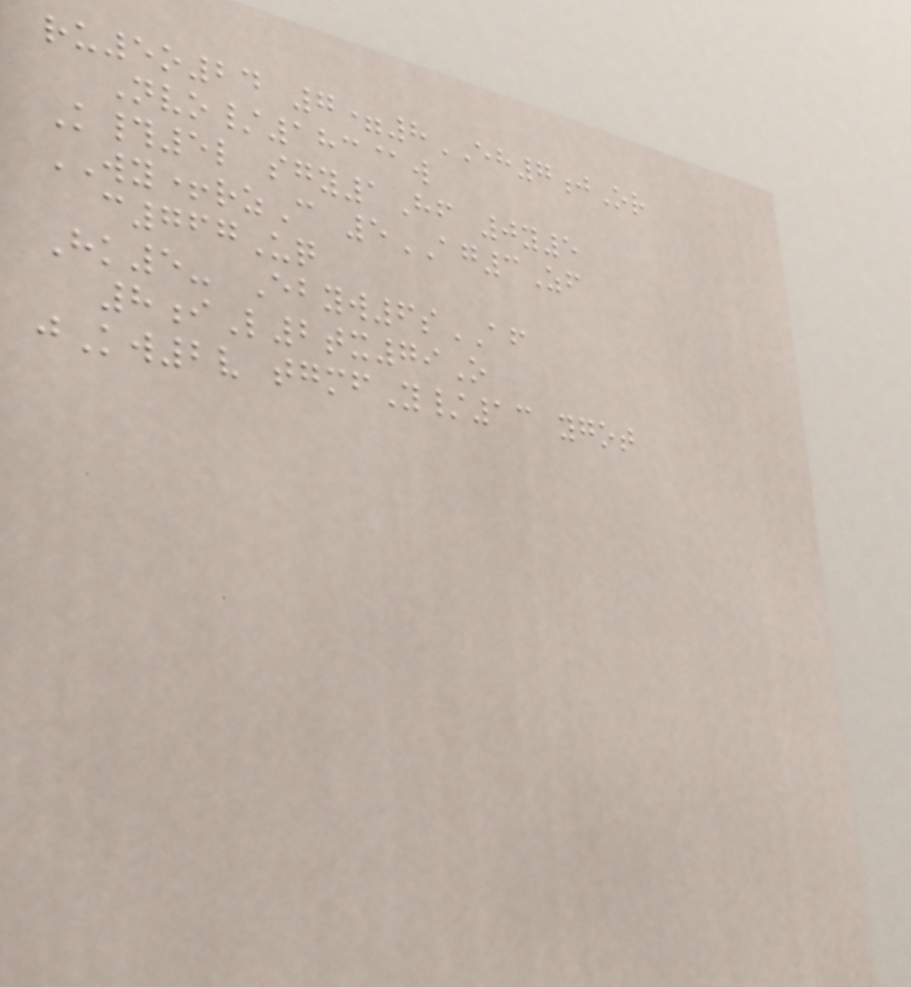ru5o24 7=8EH7jOr
Nvo/183@w
K#5l sgy1Hf 0y5
WY+rzC 5AG3Zf
c767Uq
Hk5- Ebyw6sAF
8iL2tx79O
jKw2v tgmfY/13 ygot
